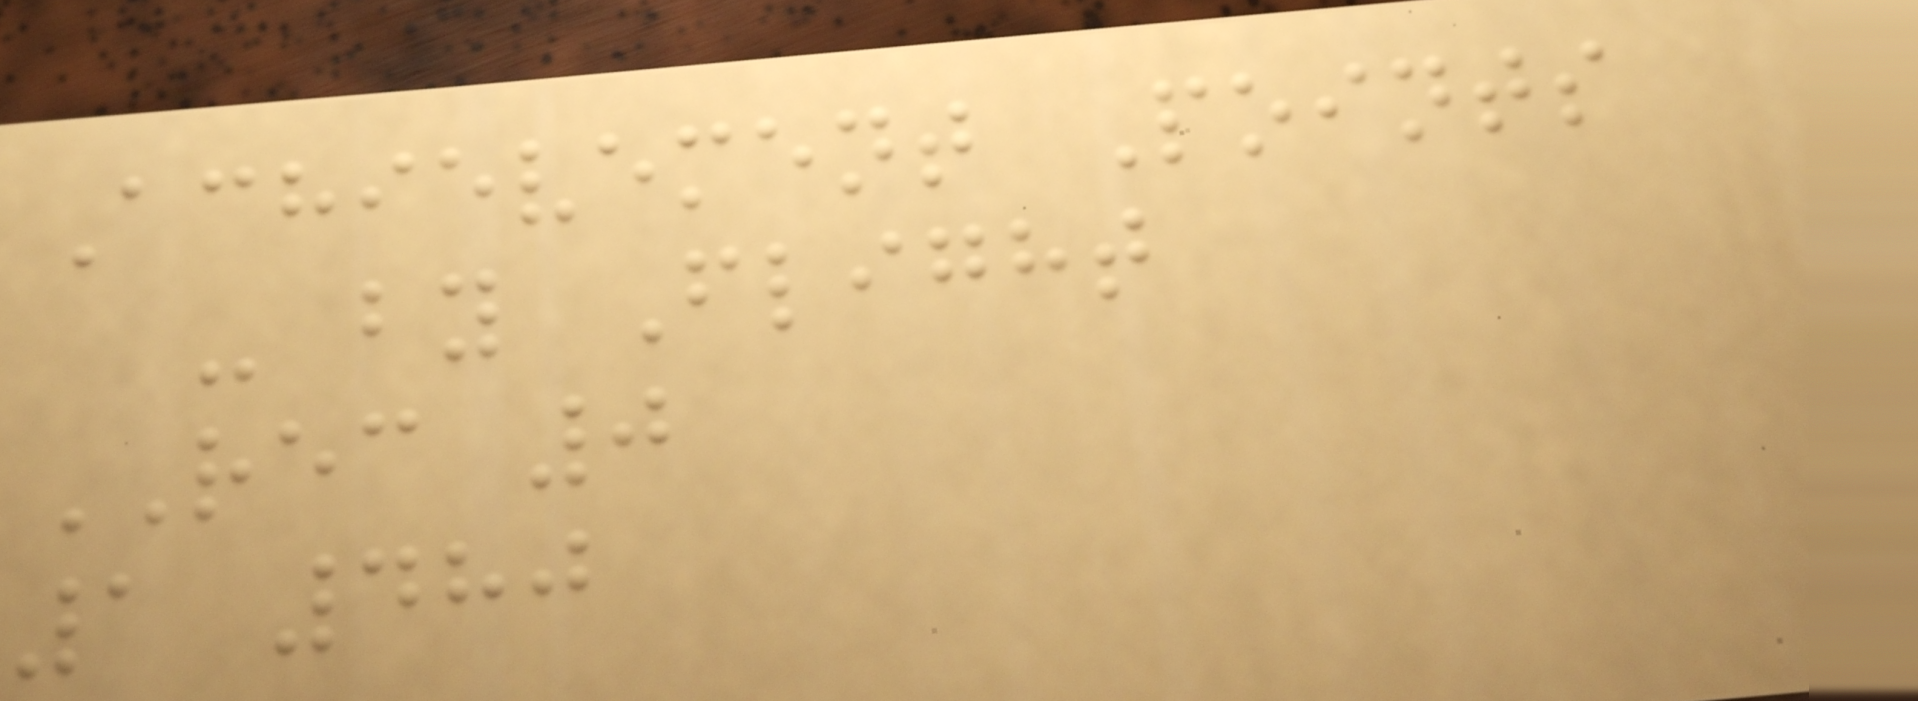Achievement Points
- by Flight
REC 0
1 480
